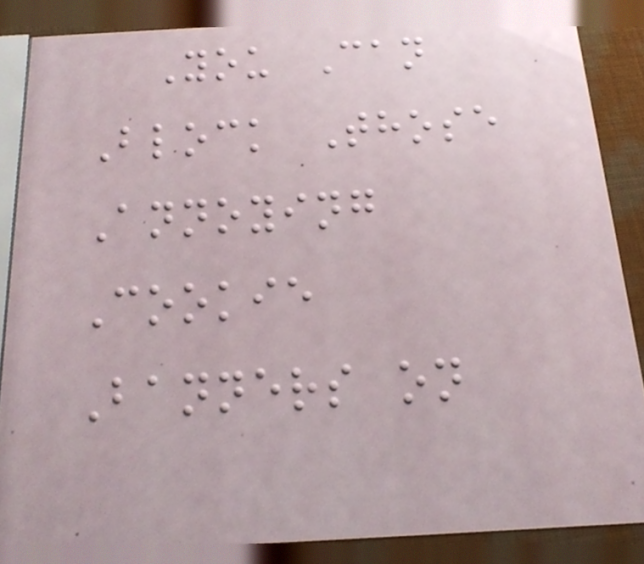You Can
Block Those
Annoying
Cookie
Banners on
